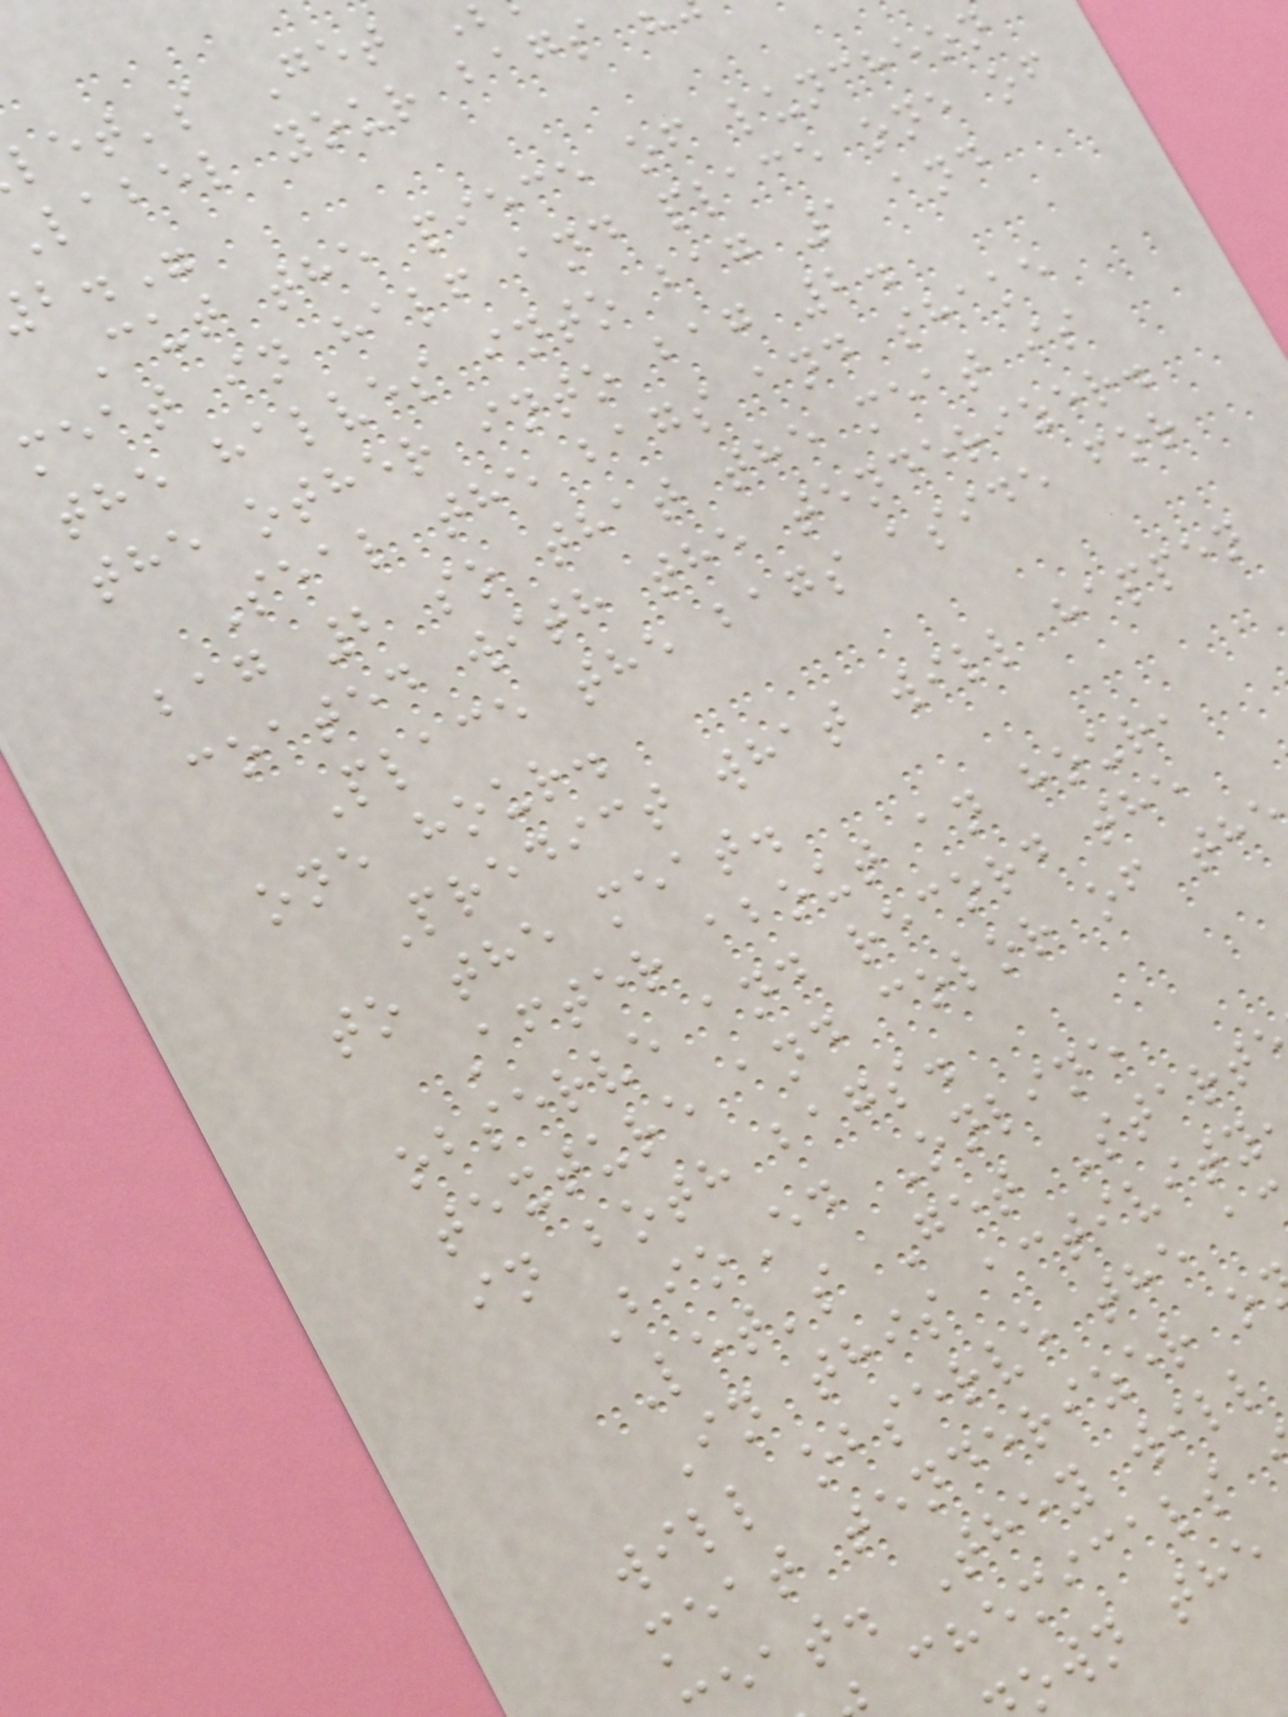let's Get
label your bags
Cut the piece of luncheon
meat in half and place one of
the halves into bag 1 and
the other into bag 2.
Seal the bags and shake
bag 2 so that the meat is
coated with the tenderizer.
Place the bags aside for
one hour.
Predict what will happen
to the meat.
After about an hour,
observe and record the
texture and color of the
in both bags.
BioEd Online
Let's Get Start
In this activity
will observe the a
meat tenderizer o
eat. They will
chemicals
own the
